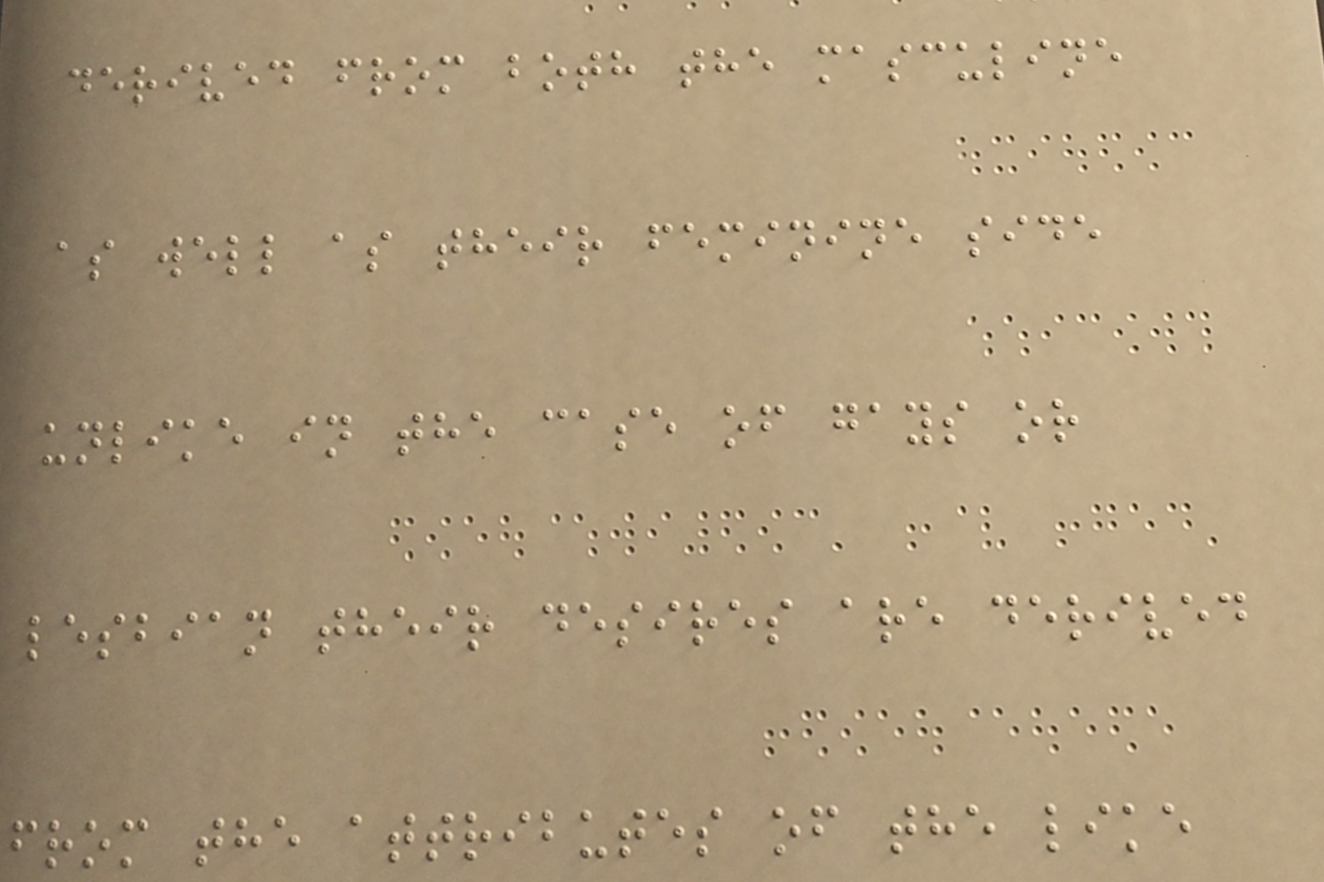derived from both the masculine
as well as their feminine side
unlike in the case of gays or
lesbian their desires are derived
from the attributes of the like
